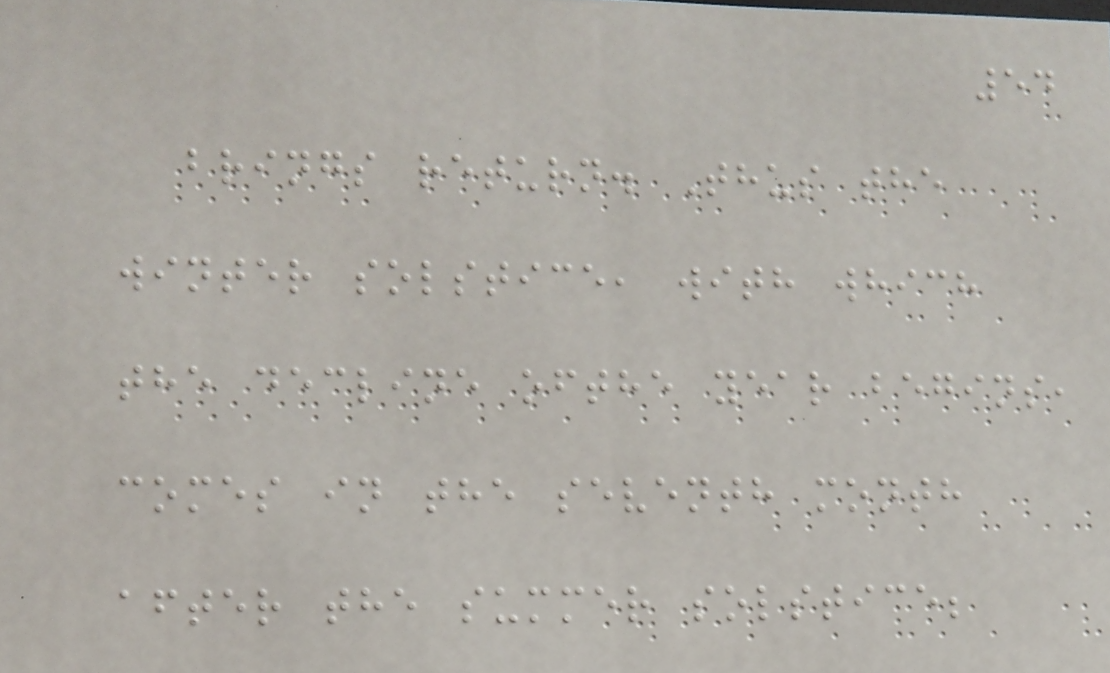54
brings return. Thus the
winter solstice, with which
the decline ofthe year begins,
comes in the seventh month
after the summer solstice;
